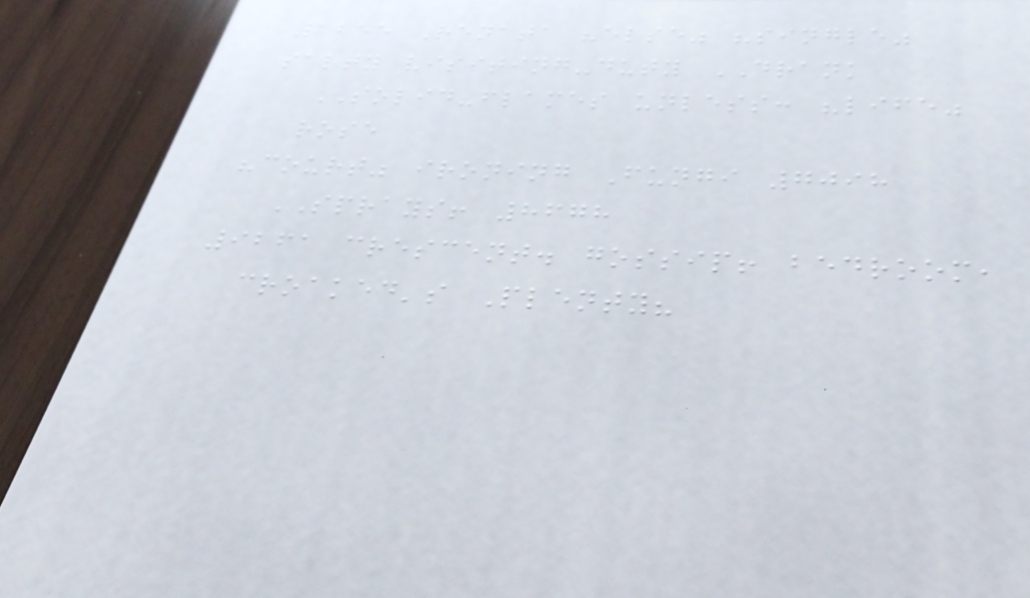1255 Renata "else" "single"
salty visiting-duty DRANK
SOLID-flames unless: "life"
rose
"court" ironing Fungi 7098
SPRAYS! 8678
9261 crescent. gossip! bedroom,
croaked's Plenty?
